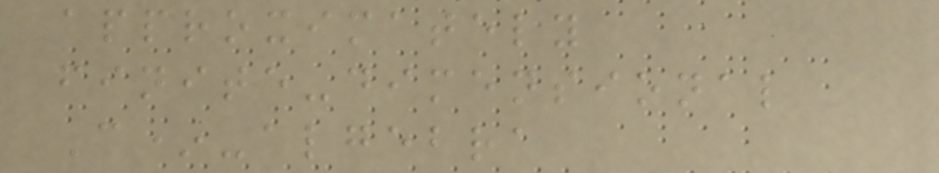approximately
finite-dimensional
C*-algebra
